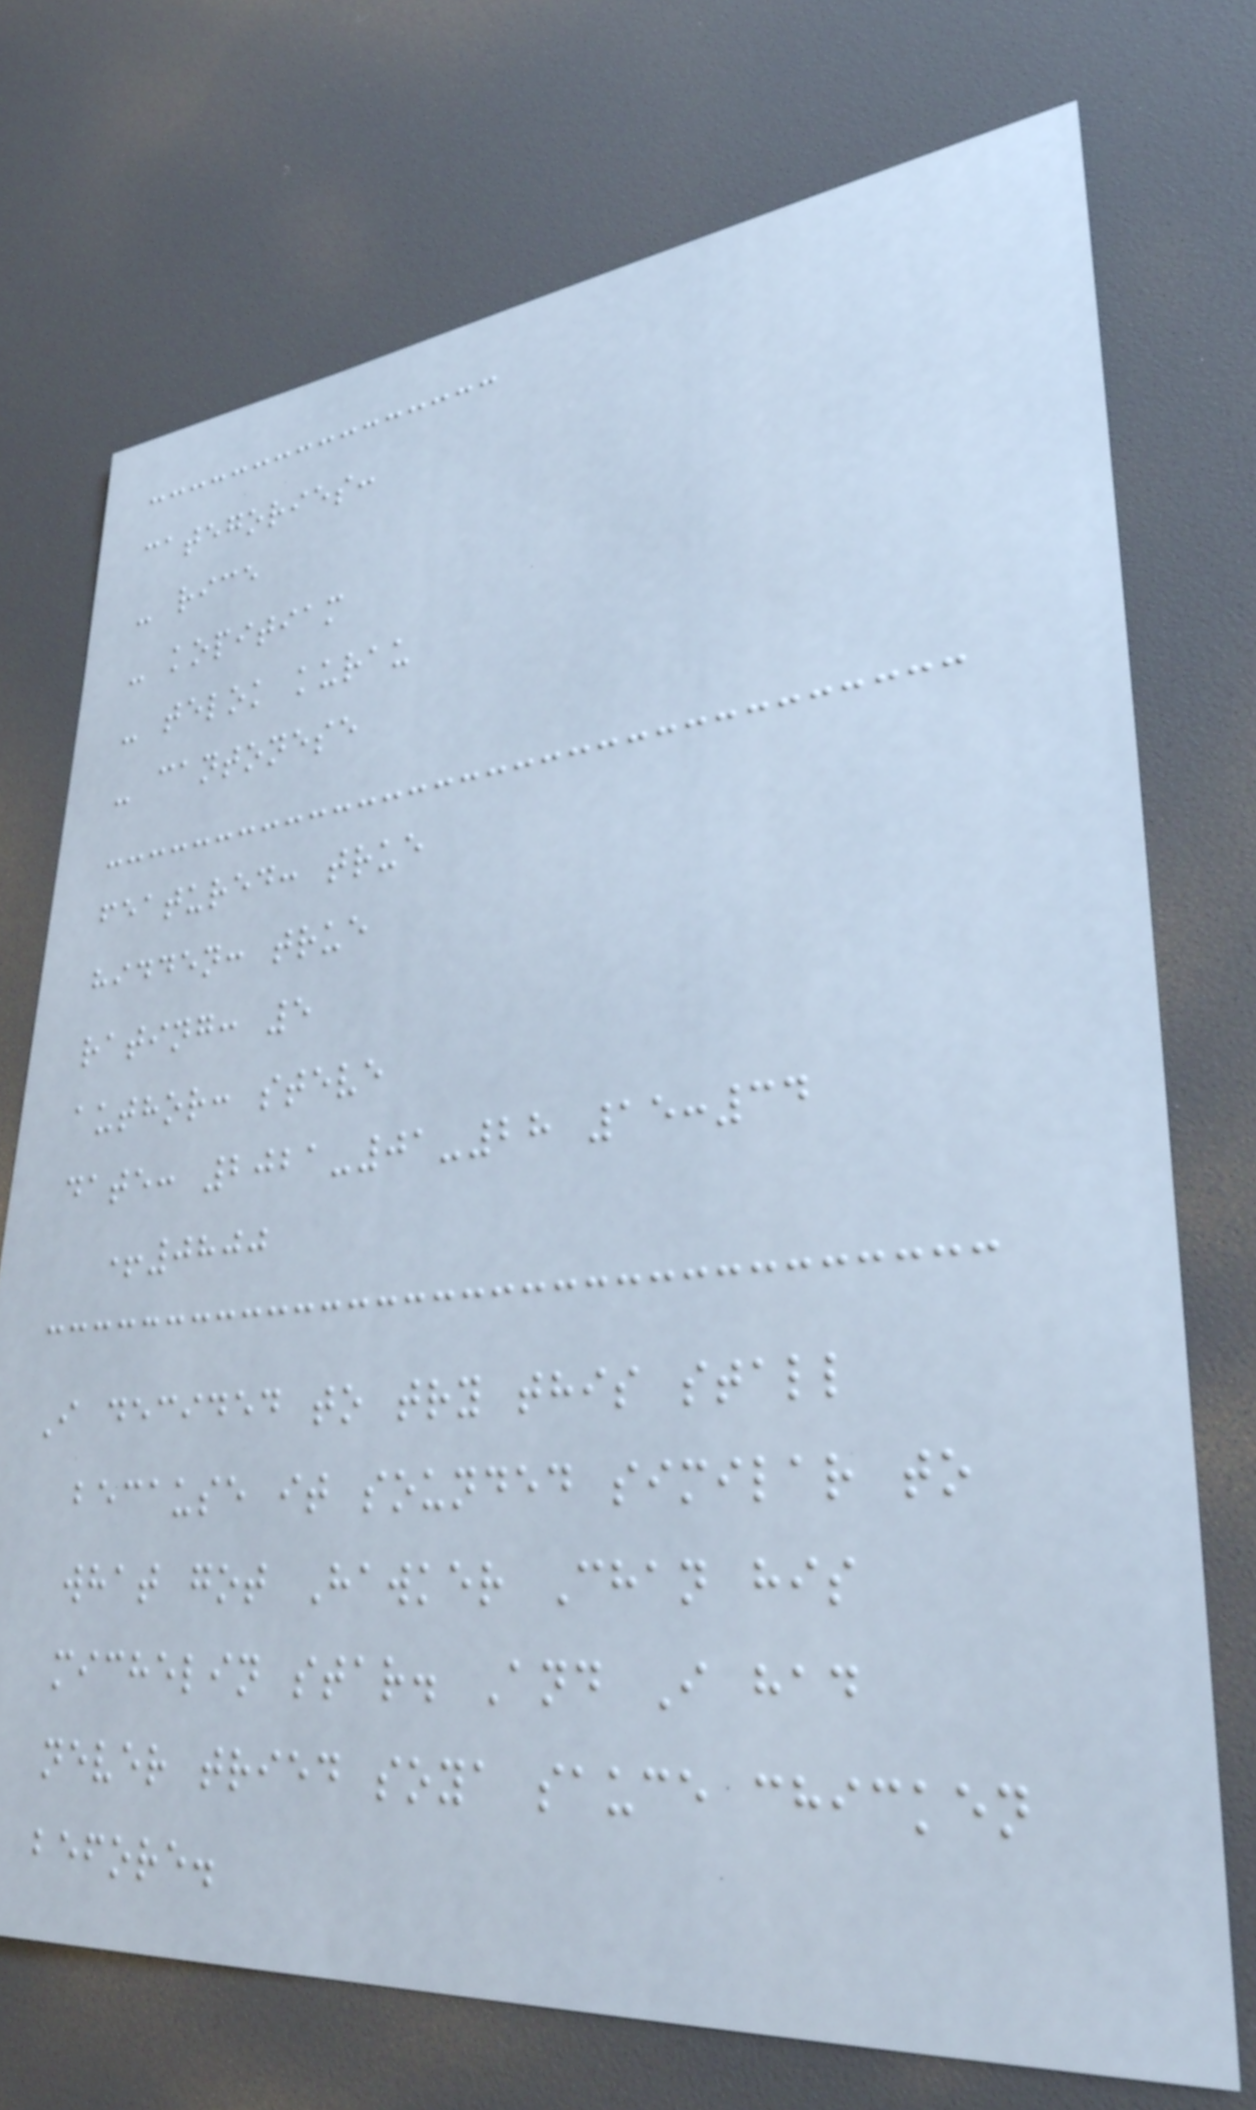categories:
- rice
- kopitiam
- telok kurau
- cantonese
featured: true
hidden: true
rating: 5
author: steve
date: 2021-01-28 15:34
+0800
I decided to try this stall
because it sounded similar to
what got Hawker Chan his
michelin star. And I had
never tried soya sauce chicken
before.
